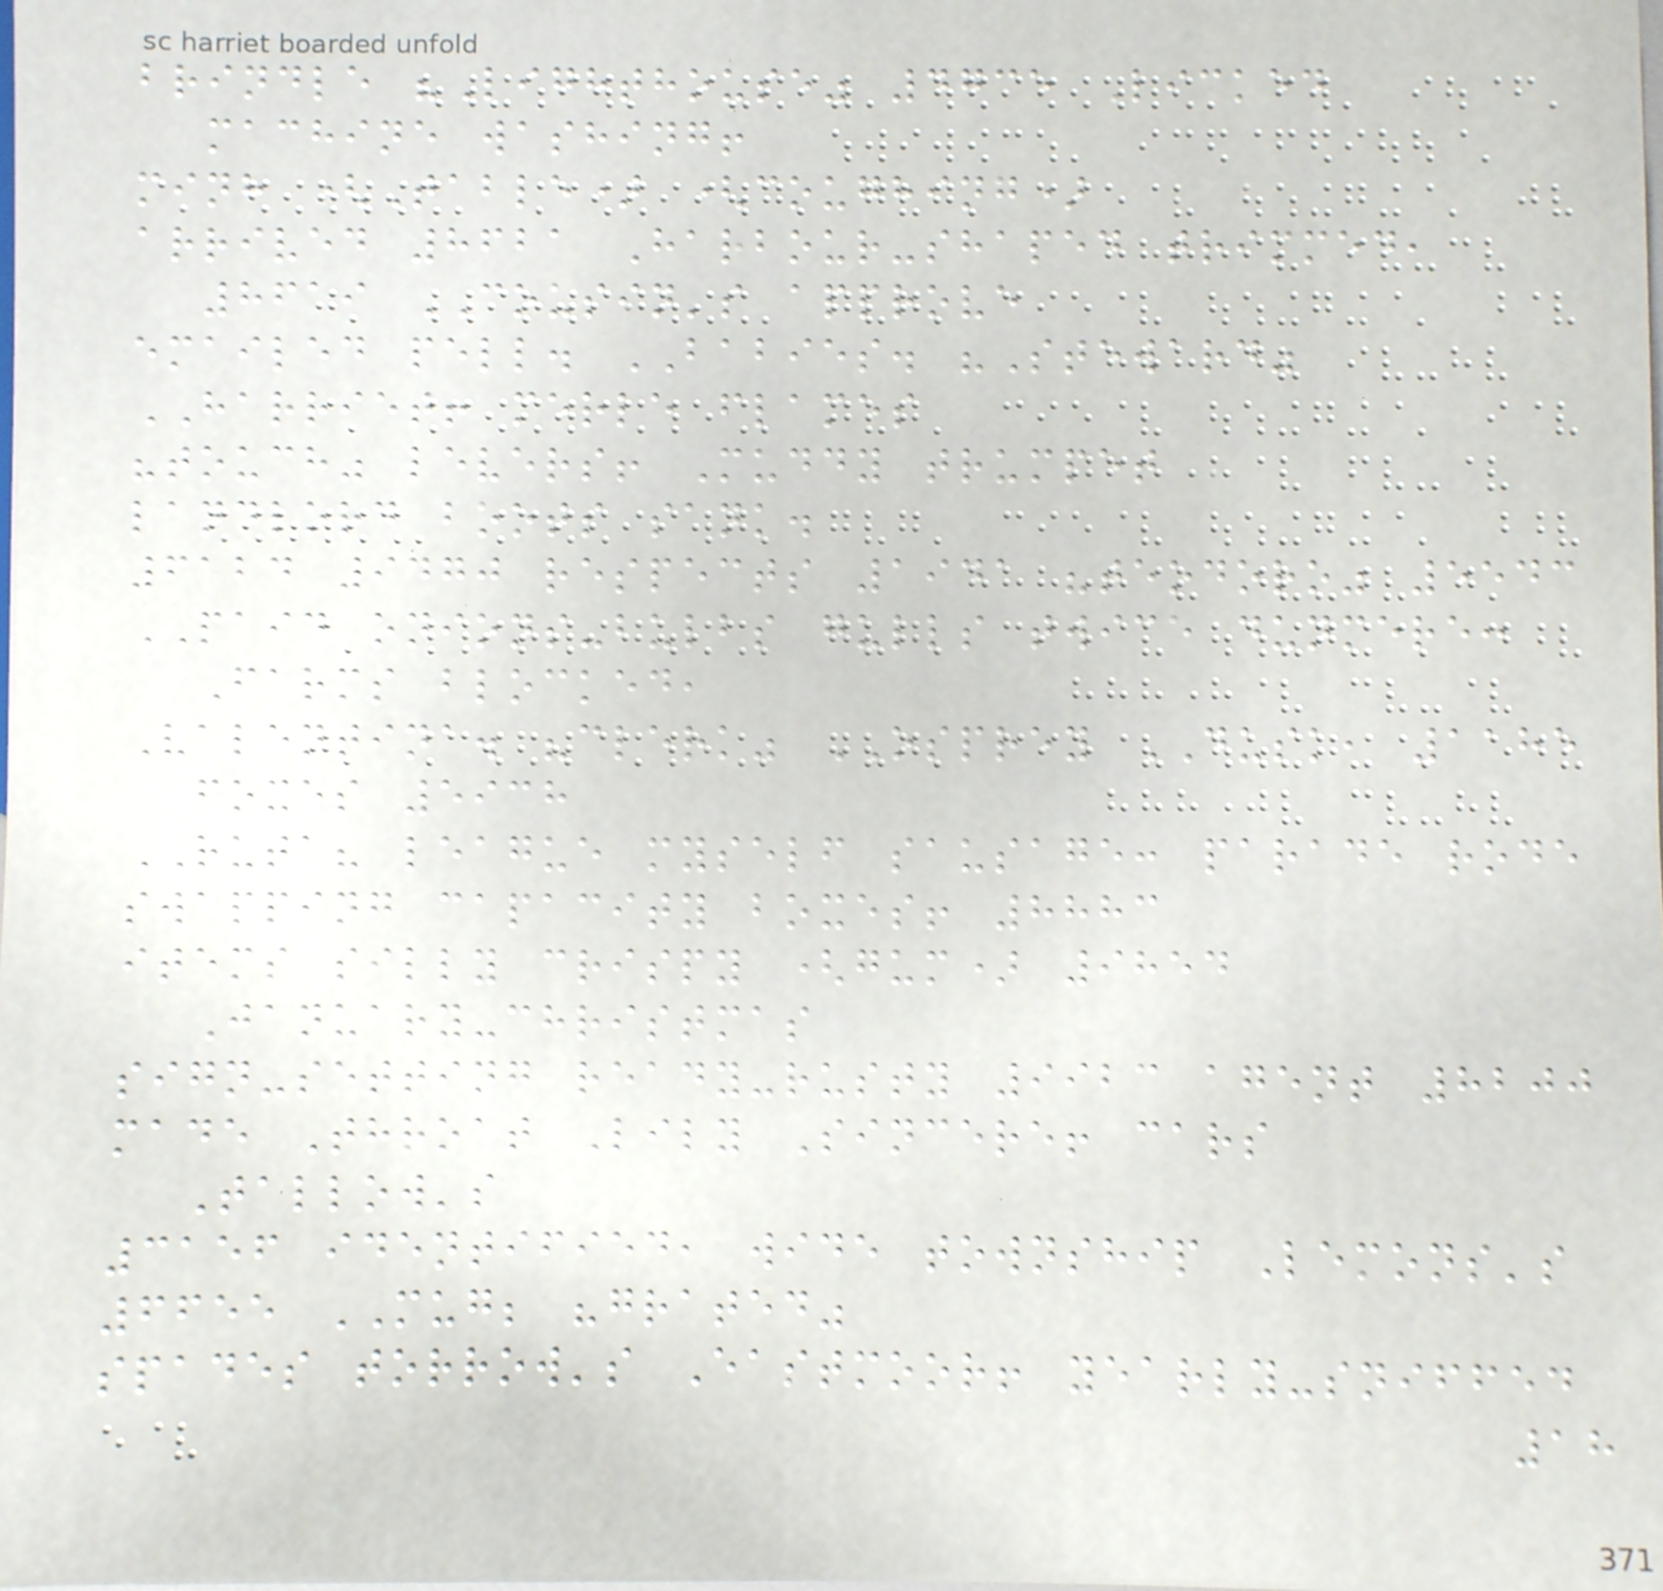brindle "Lighthouse" 4735 Licked
machine washing!
minh (Table) (coughing)
arrived 8621 Harbour-shaped trimmed,
8619 COUSIN's approve
emailed pell. BABIES. "Steward"
HARRIET! merle flames
"touch" levers! Muddy trumpet
landlord boots sank.
6124 9470 respects 1941 "teodoro" 5543
PAID onions-bulbs gulls twice dunmere:
Farms blocked,
Valentina. "clerk" OSPREY DUSK, 1185
foxes 5938
RUTA? league myself sausage: parade rode
swapping capacity boxes! 8883
items silly crispy (gum) 9854
January-christmas
sign-setting ready-rusty 9923 agent 8200
made Throat Lily Sincere! cars
Tallow's
3156 identified, wide township Lemons's
6655 MUG; "grated"
spades torrow's Eastmoor! yearly-sniffed
18
